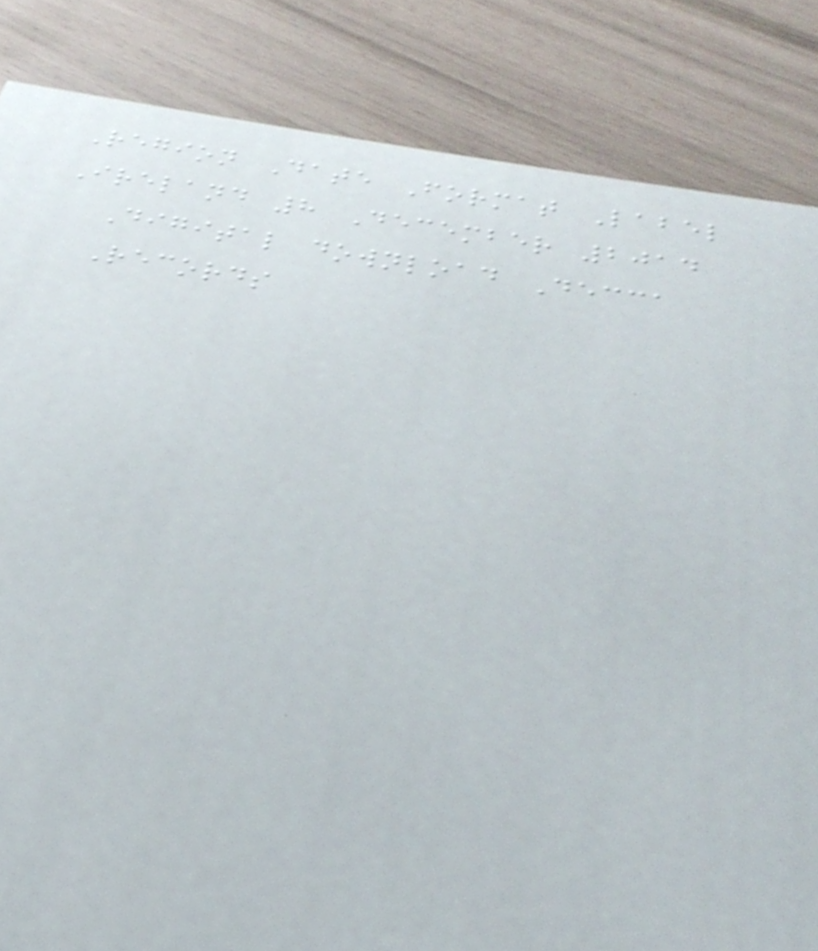Region Date Format Label
Ireland 8 December 2014
Digital download Decca
Records
